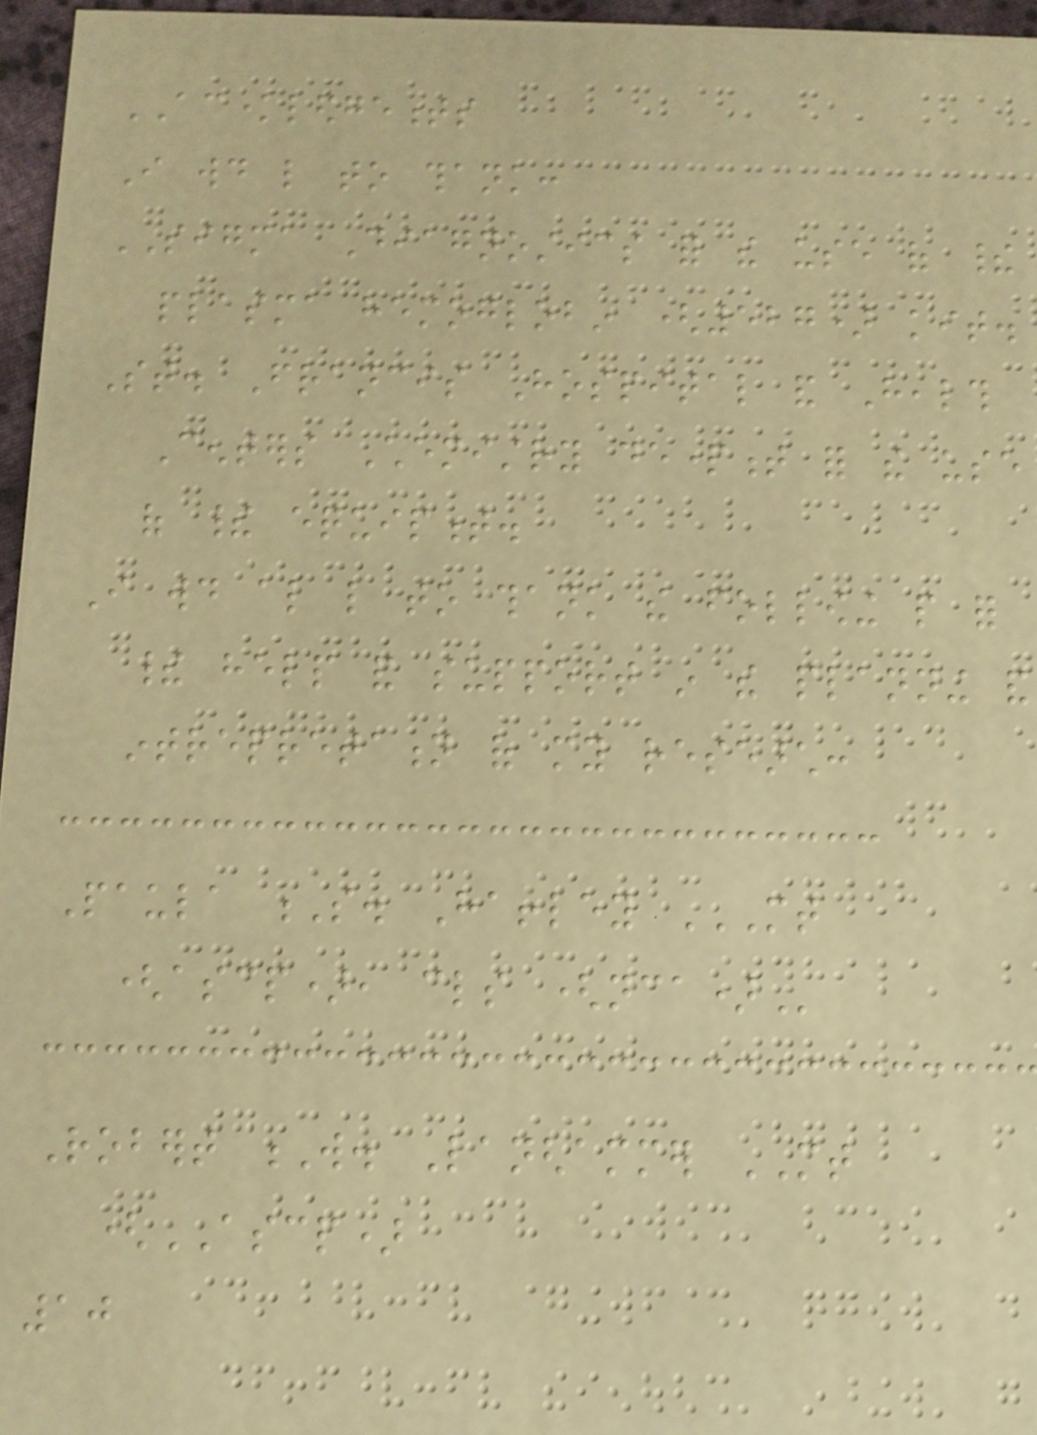ACKNOWLEDGEMENTS
I would like to thank:
SIGMA Diagnostics for the use of their
plasma hemoglobin (527) kit.
St. Francis Hospital and Health
Centers Chemistry department for the use
of their equipment.
I would also like to thank the following people for
their help and support in the planning and
intrepretation of my research:
Paula S. Haffley MT
(ASCP), CLS (NCA)
Robert W. Langhammer MT
(ASCP)
10
